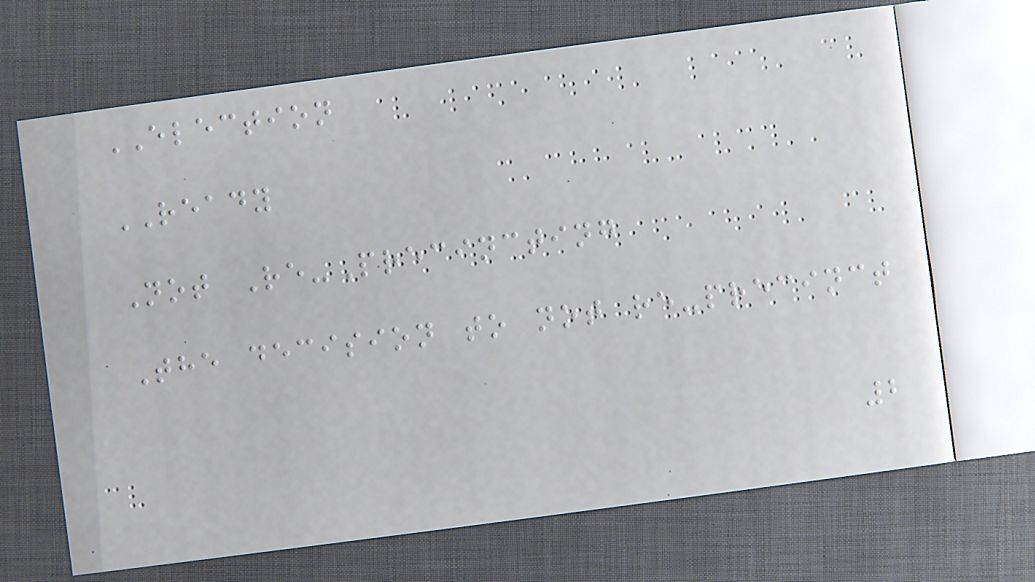ELECTION
READY
Not Re-Precincting
The decision to not re-precinct
2
